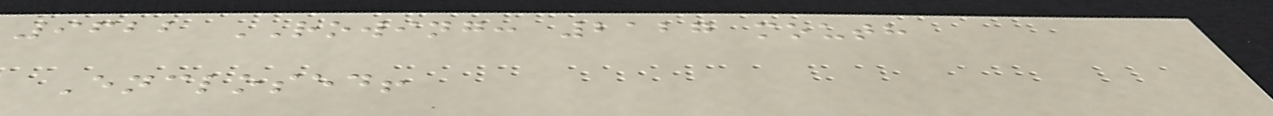9622 ROWING: 2127 mouth
Enclosed!
